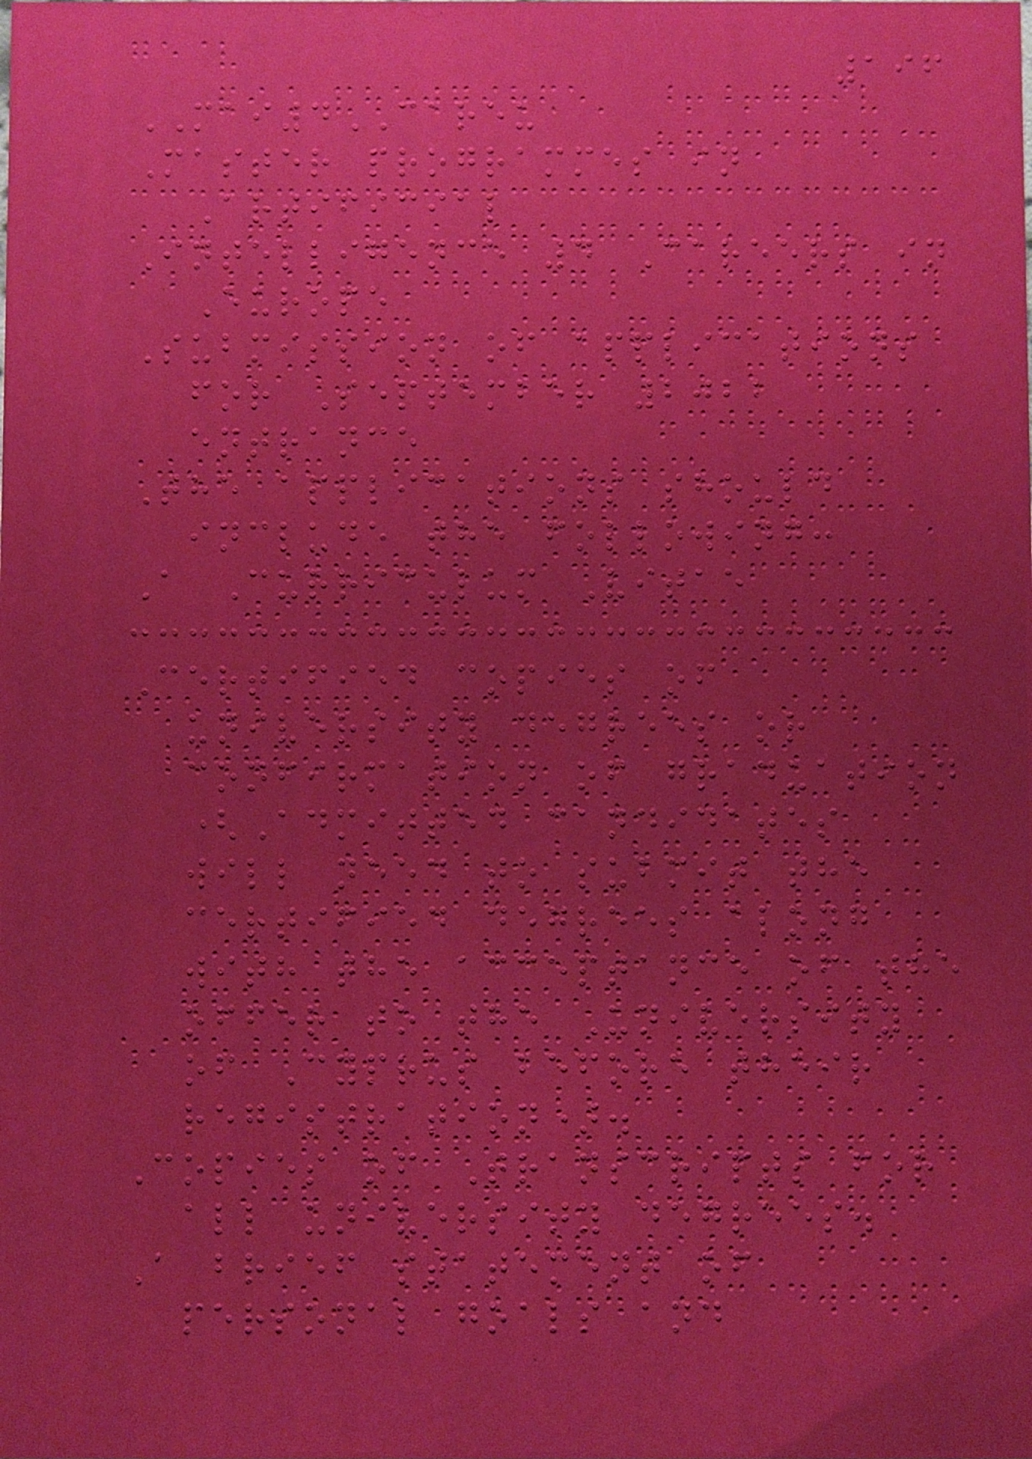196
MAI4CAREU
Master programmes in
Artificial
Intelligence 4 Careers in
Europe
Submission of applications
for September 2022
entrance
The applications should
include the following:
A Curriculum Vitae
Certified copies of
university degrees or
confirmation of graduation
(Admitted candidates
will need to submit the
certified degrees along
with the acceptance of the
offer to the University
of Cyprus before their
registration).
Copies of Transcripts for
all university degrees.
A brief statement of
personal goals and
